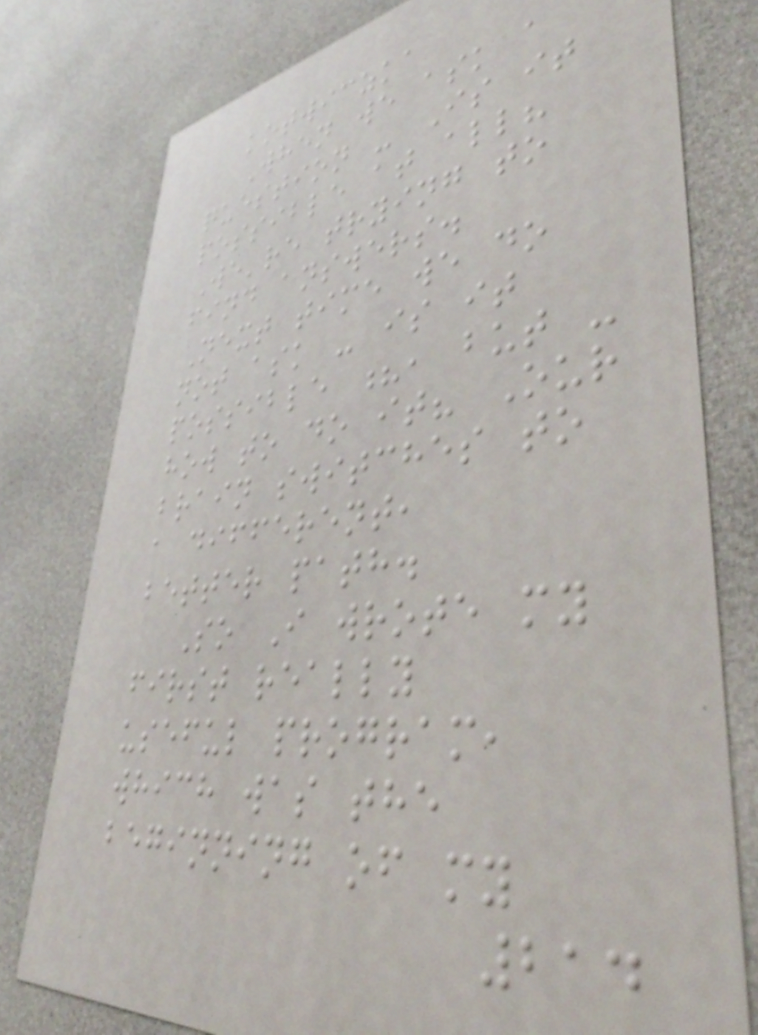kotwiczka
When we ask a
question - Is it
possible at all?
We're trying to
find answers.
Next time we do
not ask - is it
possible ?, but -
how to do it? Our
brain switches to
a different,
better path.
So I wrote my
first really
useful program,
which was the
beginning of my
214
